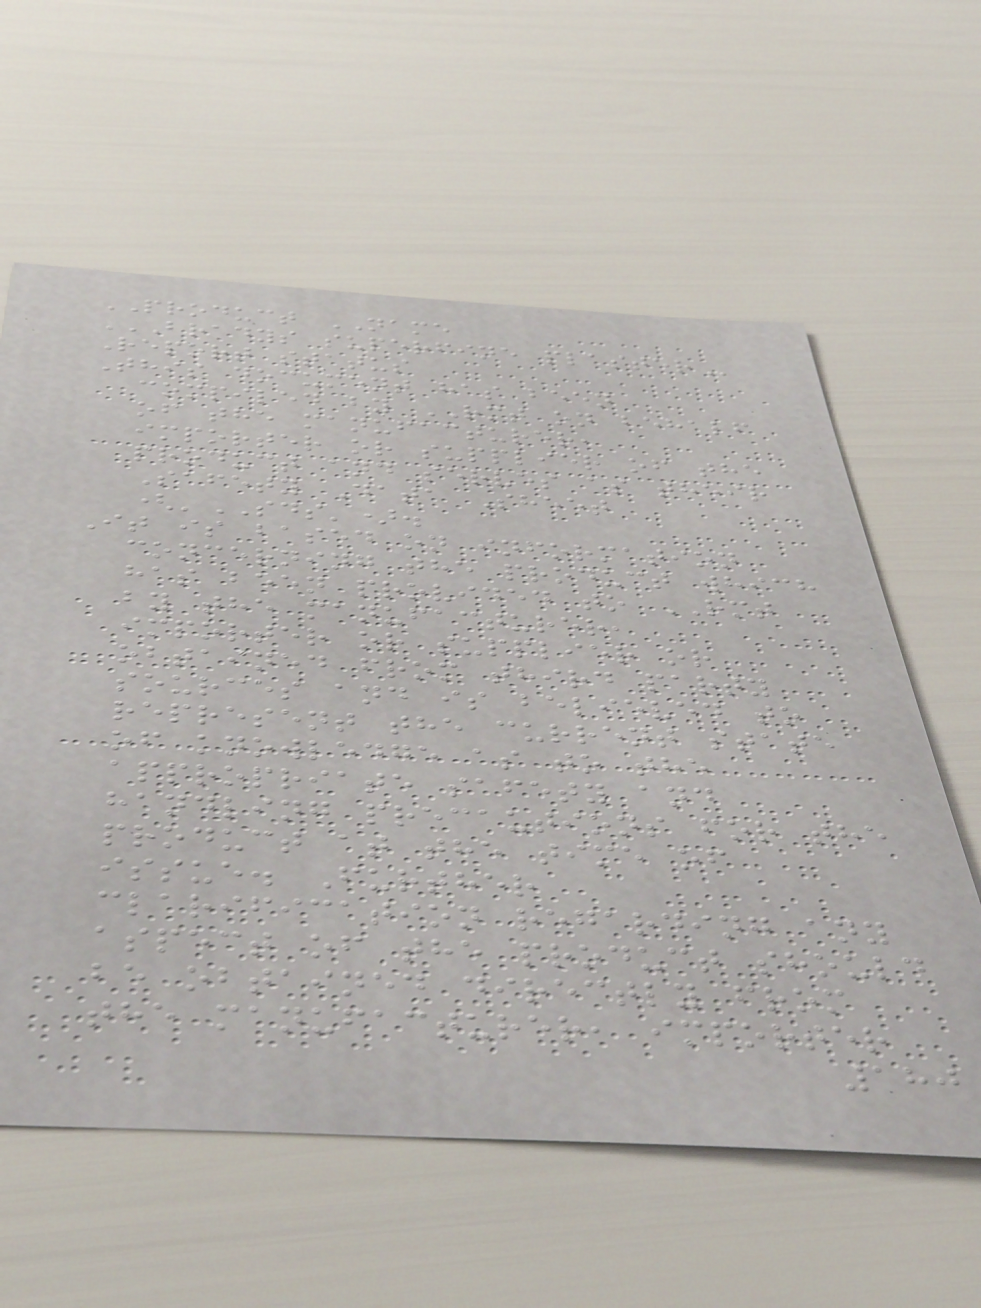PRODUCT NAME
BRADYS SUPERFINE PLASTER
Report status
This document has been
compiled by RMT on behalf
of the manufacturer,
importer or supplier of the
product and serves as their
Safety Data Sheet
('SDS').
It is based on information
concerning the product which
has been provided to RMT
by the manufacturer,
importer or supplier or
obtained from third party
sources and is believed to
represent the current state
of knowledge as to the
appropriate safety and
handling precautions for the
product at the time of
issue. Further
clarification regarding any
aspect of the product should
be obtained directly from
the manufacturer, importer
180
